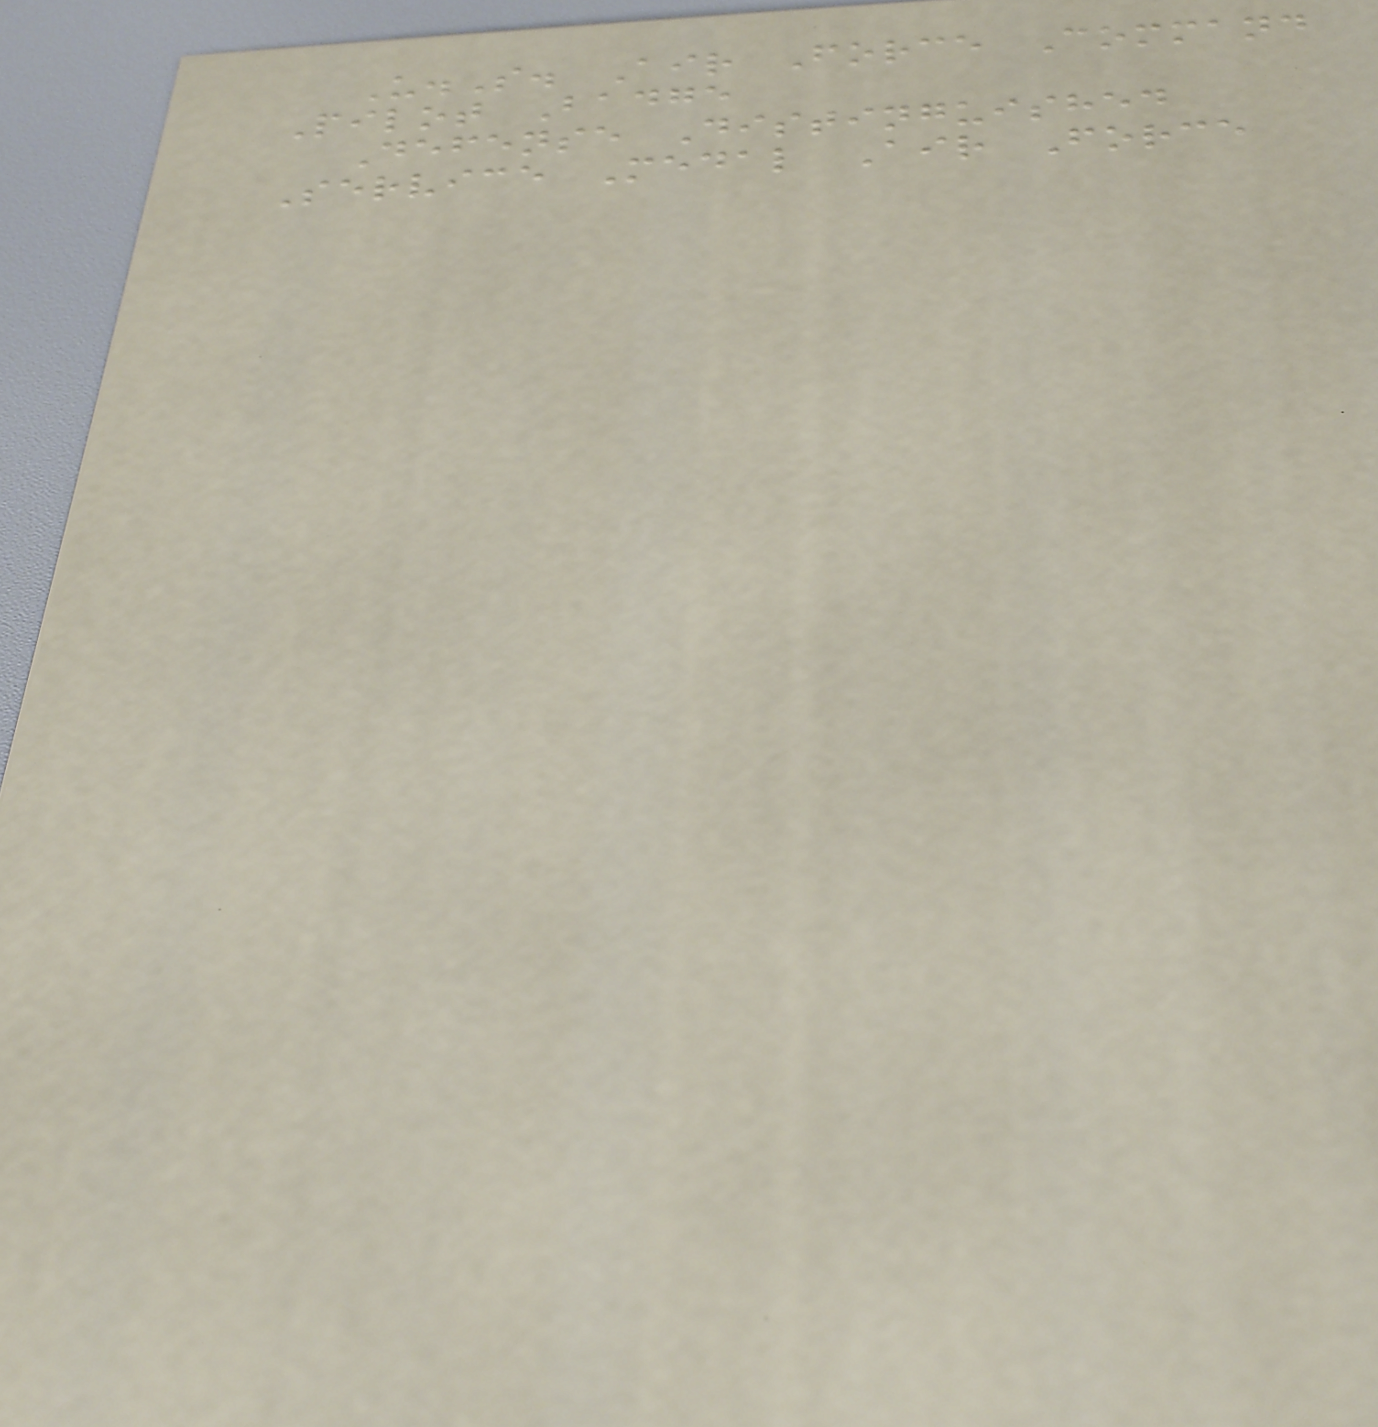U.S. Air Force Command
Pilot Badge
Defense Distinguished
Service Medal Air Force
